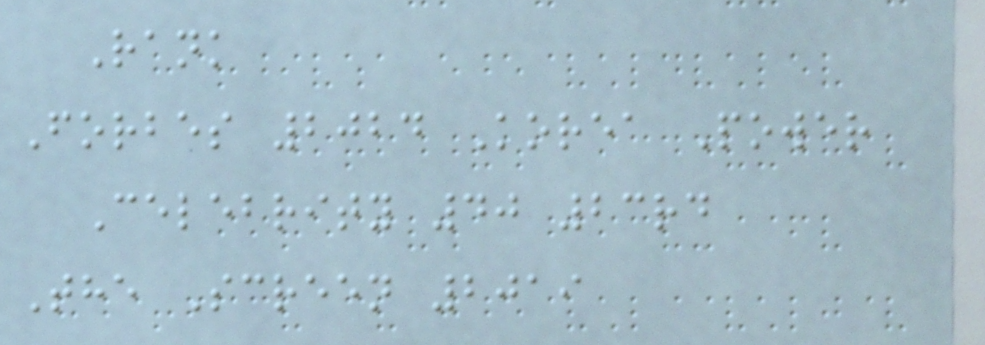Rank
Forbes 2024 Korea Power
Celebrity 40 23rd
The Screen 2019
